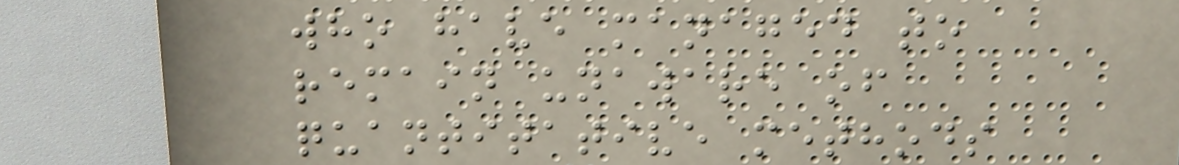who have managed to
remain unaware of
quantitative methods
